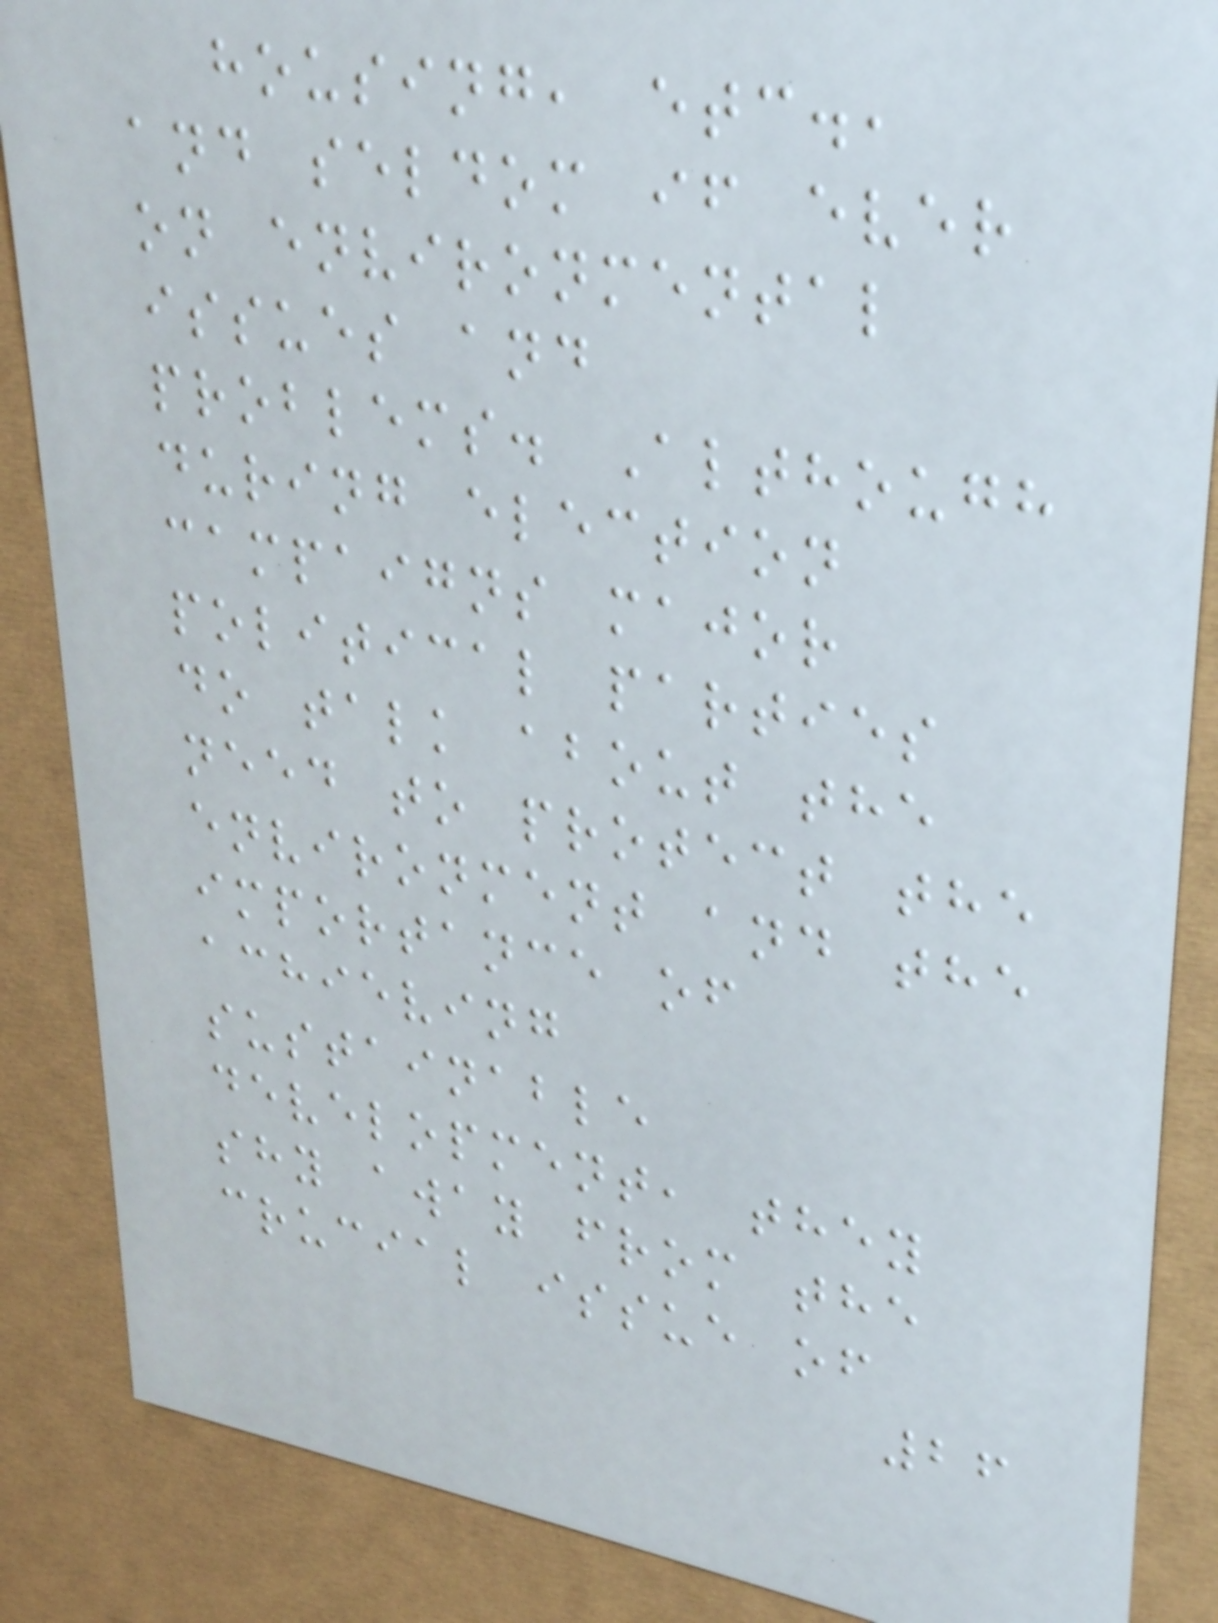housing, etc.,
and seldom if ever
on environmental
issues and
problems. Although
during election
campaigns major
political parties
do talk about the
need to protect the
environment and the
importance of
achieving
sustainable
development, they
shy away from the
crucial issue of
26
